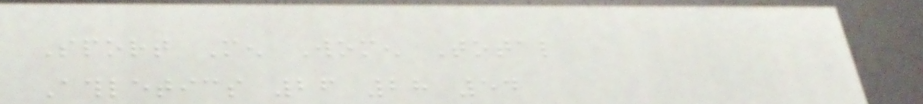Sport Men Women Total
Athletics 26 28 54
